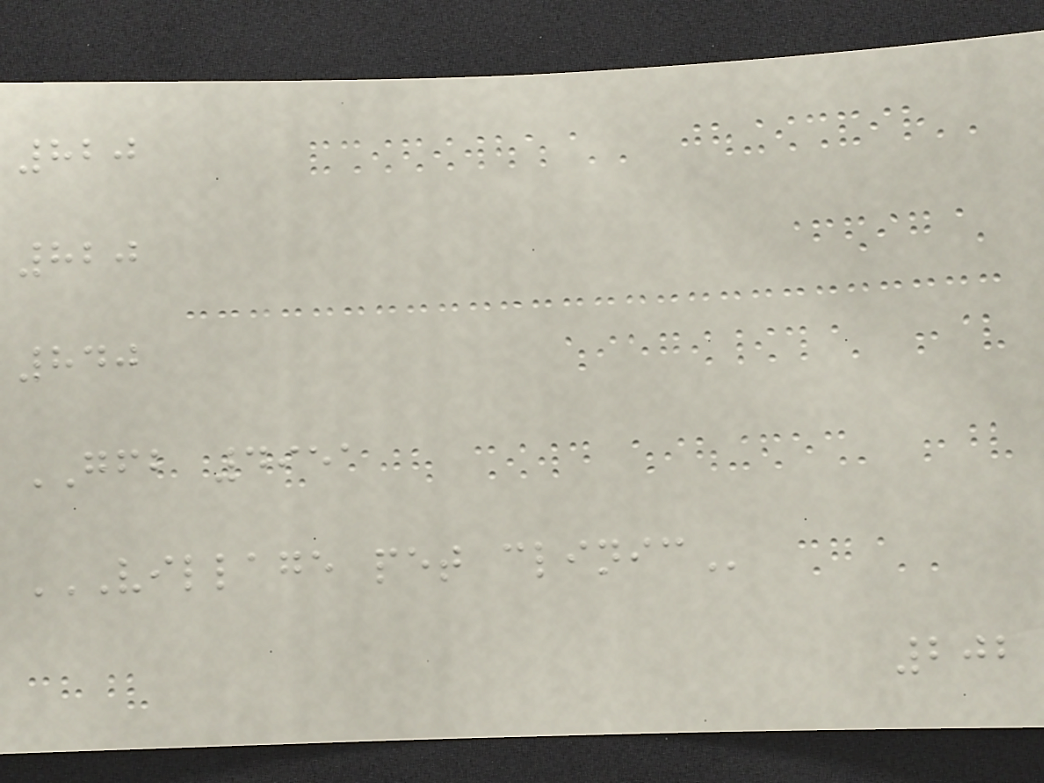820
820
840
GFB 4951
VILLAGE PET CLINIC
202
